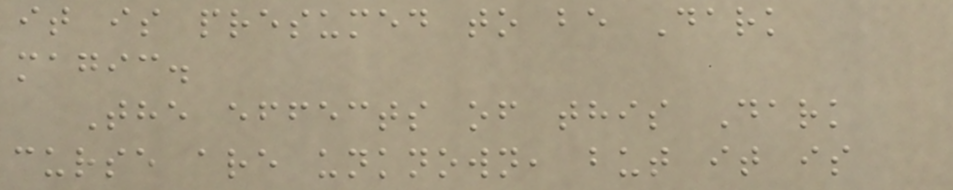it is presumed to be Dark
magic.
The effects of this Dark
curse are unknown, but it is
